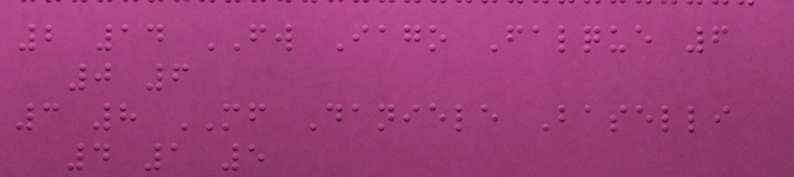2 14 FW Iago Falque 6
0 6
3 8 MF Daniele Baselli
4 1 5
